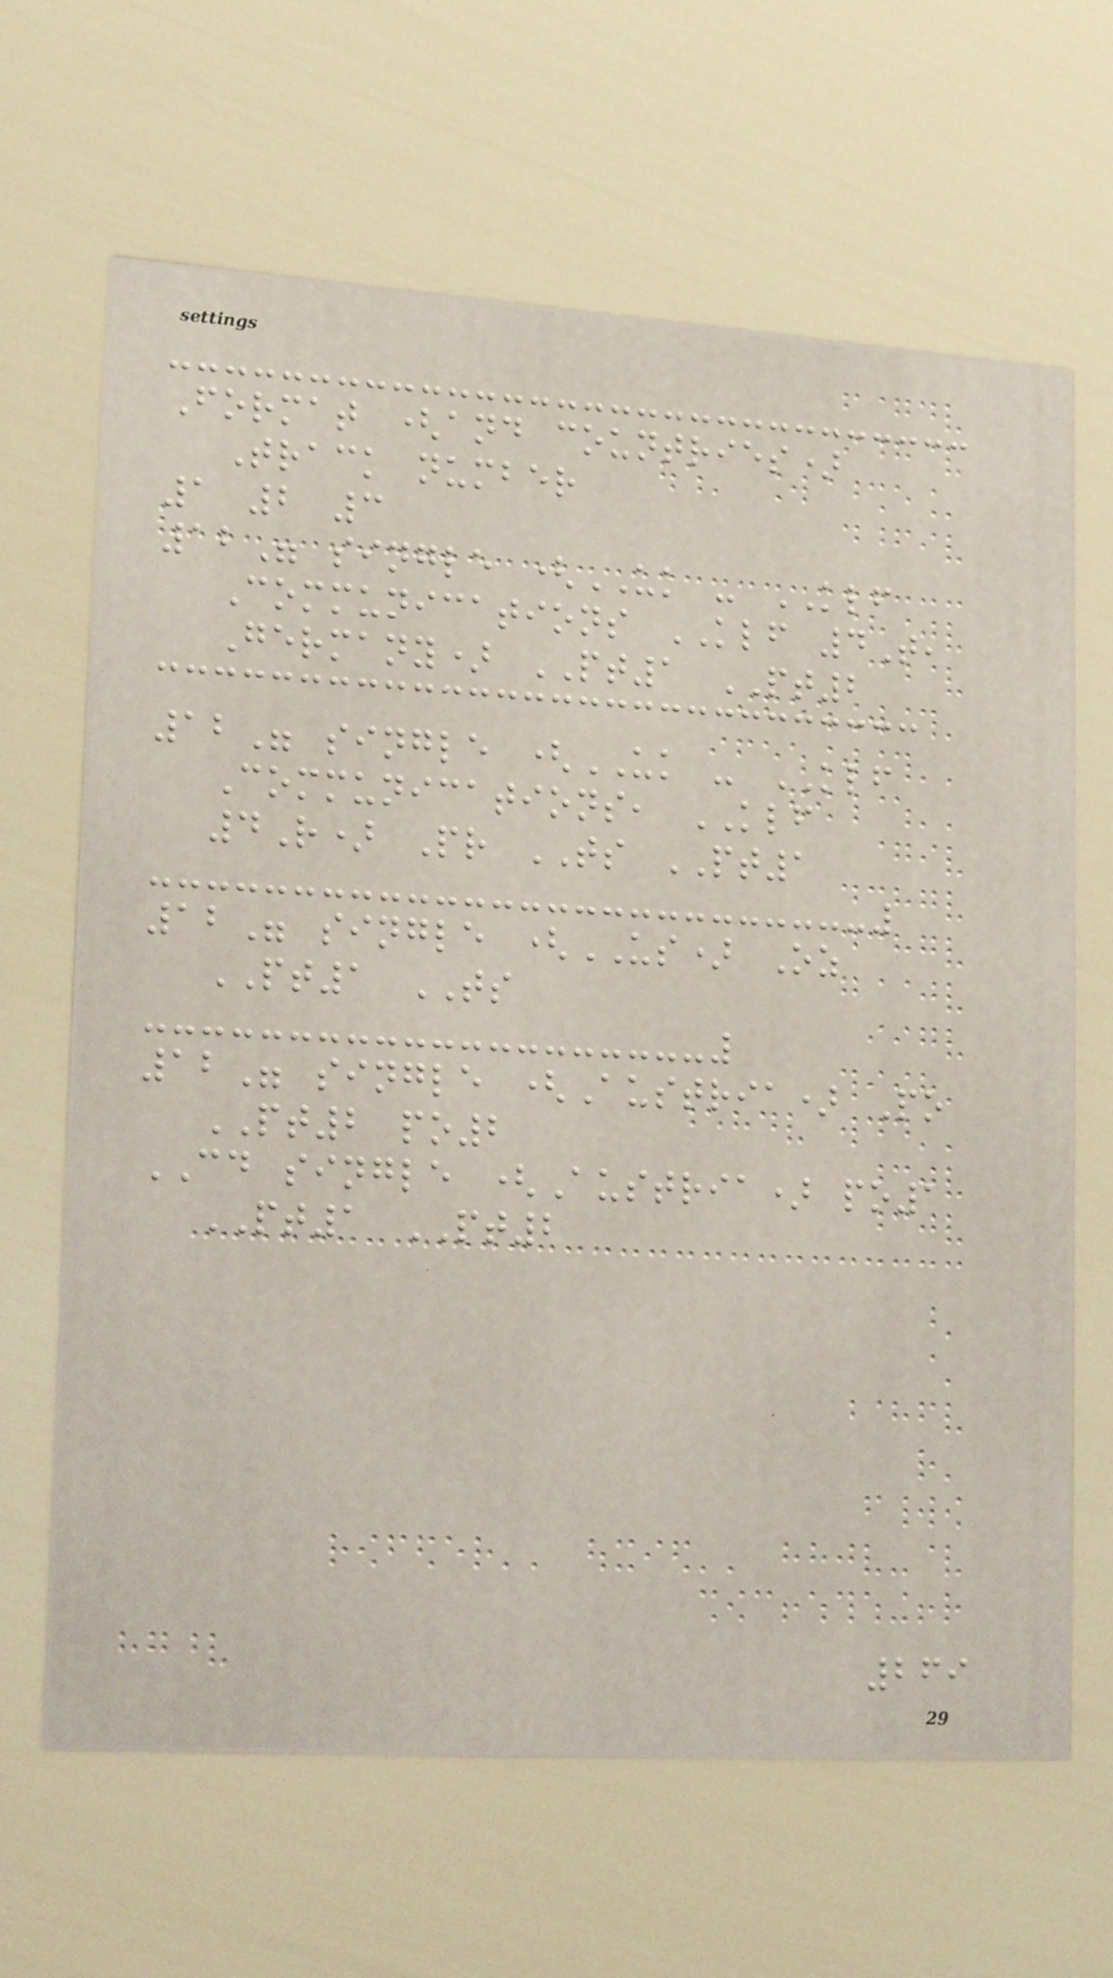Format (and countries)
Track number
1 2 3
12" single (UK - KLF
Communications KLF 4T,
Germany) PT1 PT2
12" single (UK - KLF
Communications, KLF
4R) Pr TS PT1
12" single (US) Oz
PT1 TS
12" single (Austria) Po
PT2 po2
CD single (Austria) po1
PT1 PT2
269
